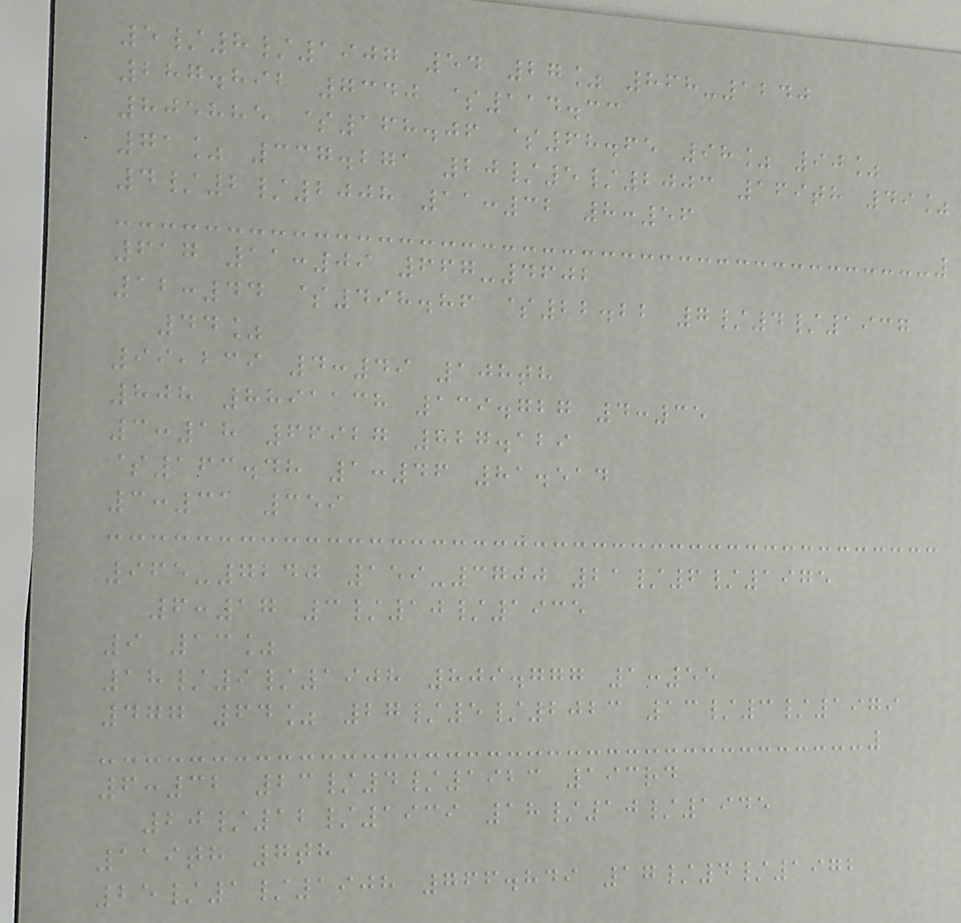5/8/1907 54 27% 868-1240
287.892 7340 $114.33
805885 $168.06 $68.65 98% 90%
71% 337.271 20/5/2003 169th 49%
4/2/2008 11:32 8:56
617 11:09 667-4602
12:44 $498.86 $22.22 7/4/1937
44%
99,239 4:49 108th
808 8891138 139.727 4:35
3:18 66927 827.129
$163.48 1:46 81.514
3:31 359
965-7240 159-3700 21/6/1975
6:17 3/10/1935
9 13%
18/9/1908 809.777 1:55
477 64% 27/5/2023 13/3/1979
6:32 23/4/1923 193rd
20/12/1939 18/10/1945
119th 7th
25/1/1908 766.849 17/4/1972
